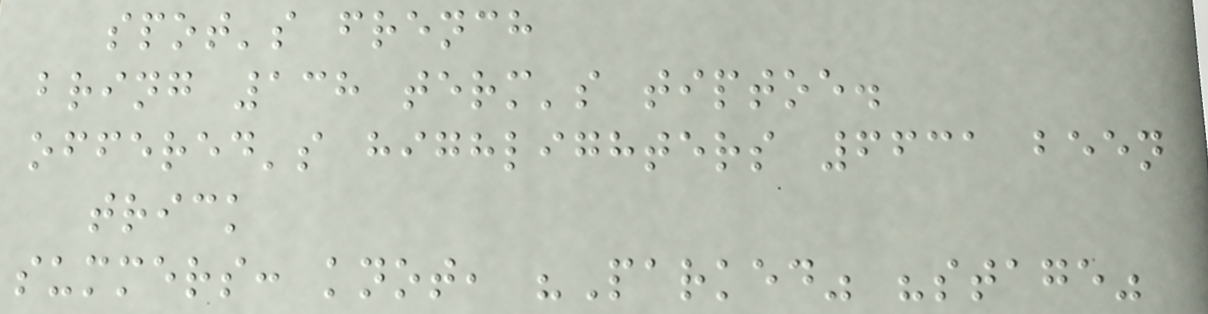spot's french
bring 138 term's tiptoe.
offered's highlighters 6631 been
trick
summers: knot, "Parked" "stage"
